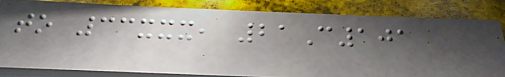to 33xxx, 21C101
